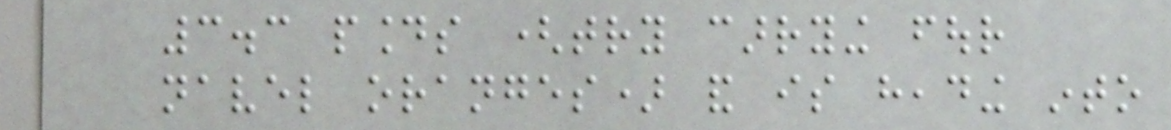3.3 pounds (try carrying four
navel oranges) and is heading into
